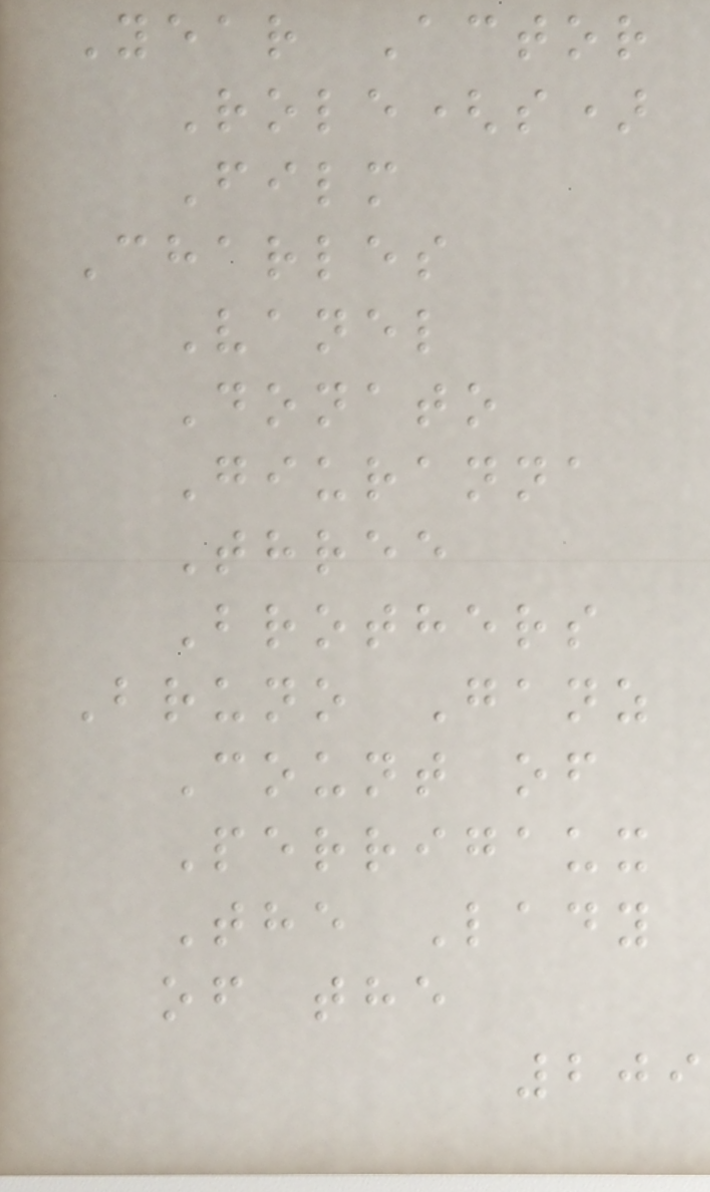Year Actor
Role(s)
Film
Charles
Vanel
Donato
Giuranna
Three
Brothers
Bruno Ganz
Count of
Perrigaux
The Lady
of the
209
